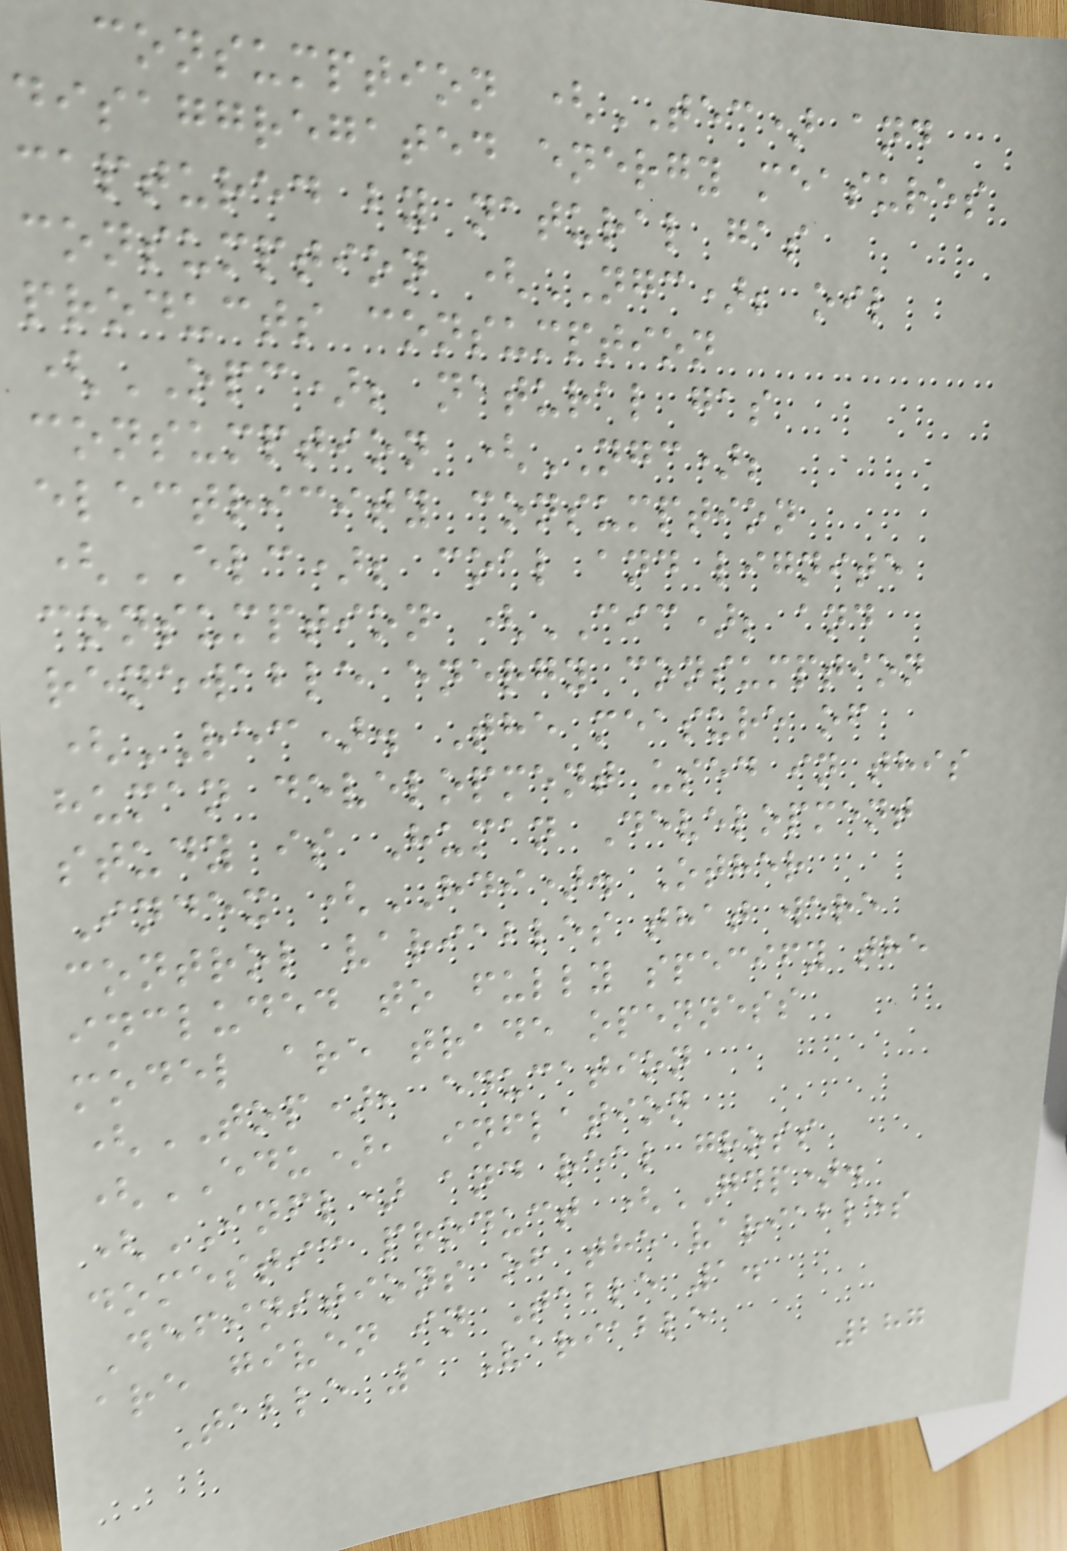consumption (TEC) and
disaggregated energy measures
captured by natural gas
consumption (NGC); oil
products consumption
(OPC); natural gas
consumption (NGC);
electricity consumption
(ELC); coal and lignite
consumption (CIC); and
renewable energy consumption
(REC). The measure of
human development used in this
study is Human Development
Index (HDI). Other
control variables that were
included to fully specify the
model are trade openness
(TOP), education
(EDU), inflation
(INFL) and real gross
domestic product (GDP).
Definitions of the variables
are given in Table 1.
Table 1 Variable
287
